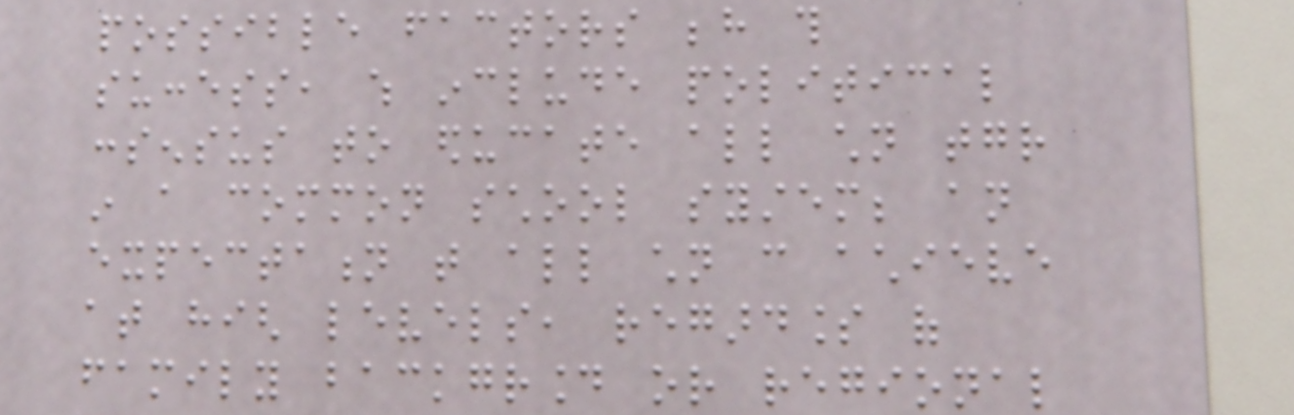possible factors behind this
success, which include political
consensus to educate all children together
in a common school system; an
expectation that all children can achieve
at high levels, regardless of
family background or regional
